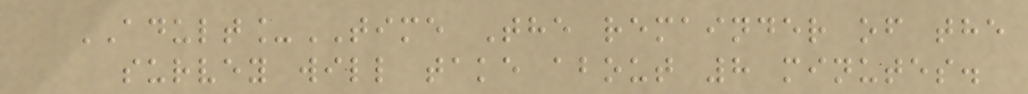ADULT_TIME The remainder of the
survey will take about 8 minutes.
